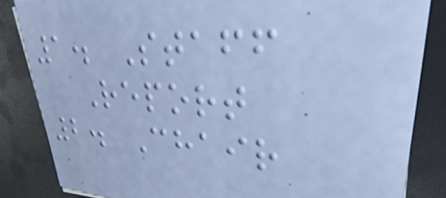1. Staff
Report
2. Chair
